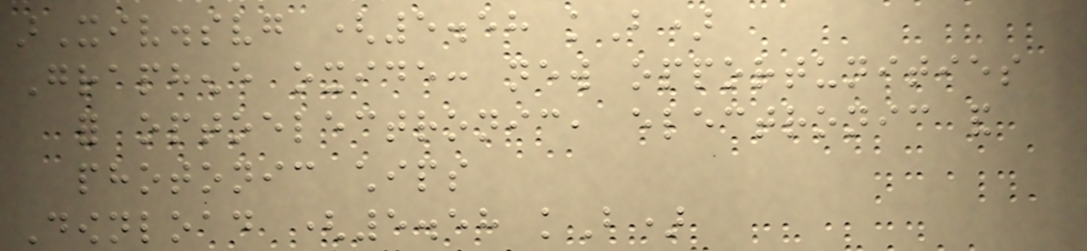arXiv.svg (5.58 kB)
Graphene oxide: new opportunities
for optoelectronic, electronic and
photonic chips
Download (5.58 kB)
